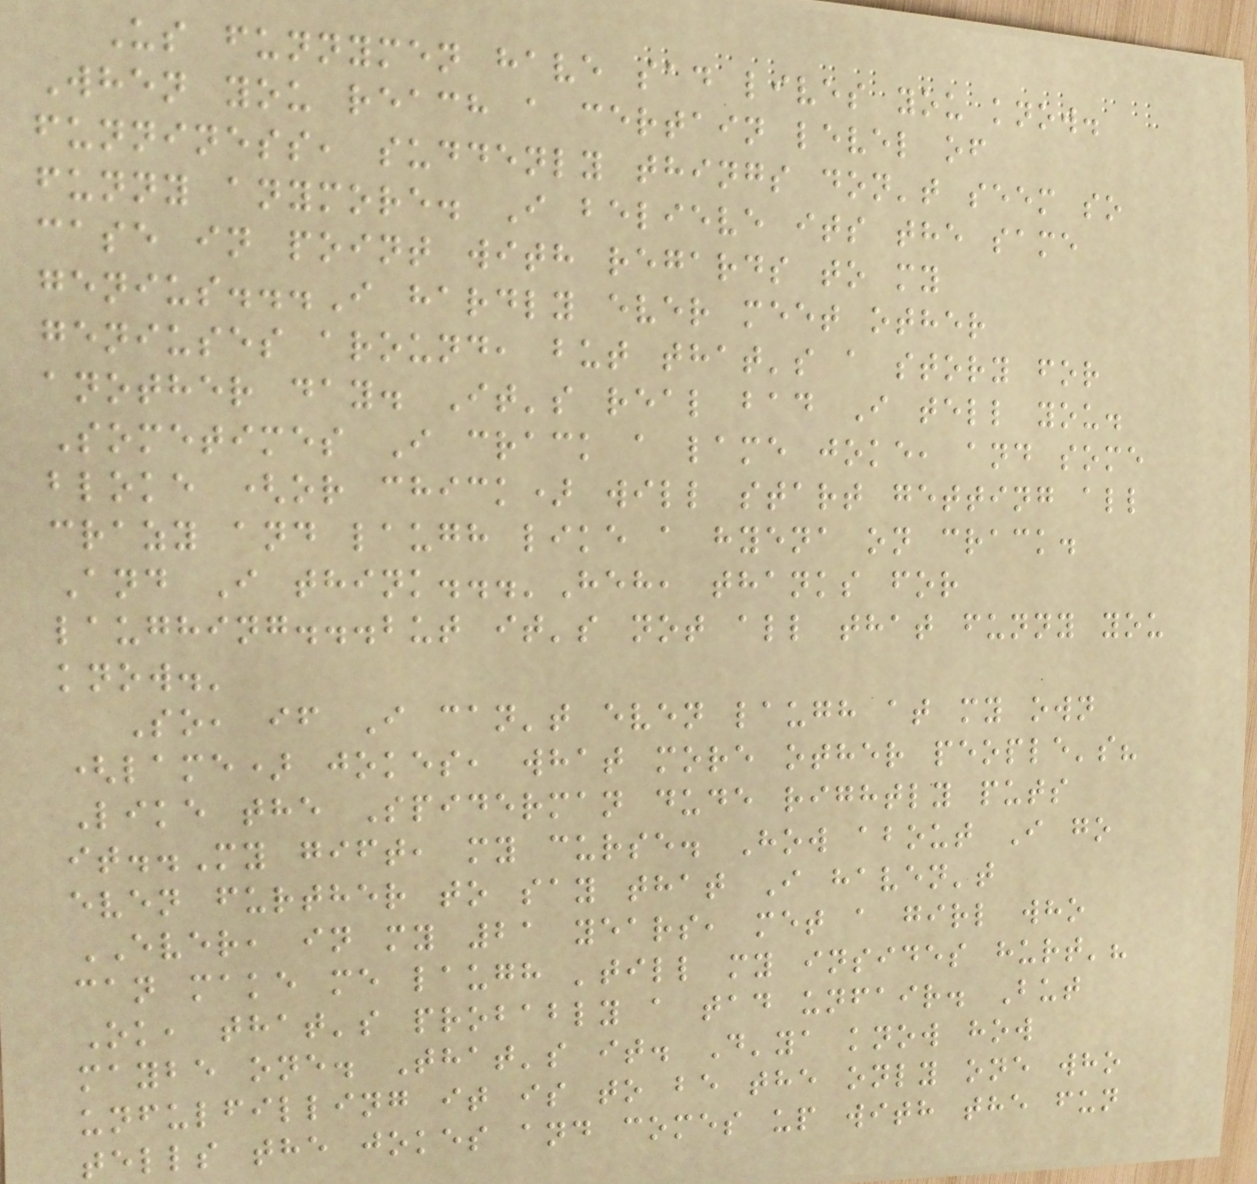Us funnymen have sad lives you know.
When you reach a certain level of
funniness, suddenly things don't seem so
funny anymore. I believe its the same
case in point with regards to my
genius...I hardly ever meet other
geniuses around, but that's a story for
another day. It's real bad I tell you.
Sometimes I crack a lame joke, and some
bloke (or chick) will start getting all
crazy and laugh like a hyena on crack.
And I think...'Heh, thanks for
laughing...but it's not all that funny you
know.'
So, if I can't even laugh at my own
(lame) jokes, what more other people's?
Like the Spiderman dude rightly puts
it..My gift, my curse. How about I go
even further to say that I haven't
EVER, in my 21 years, met a girl who
can make me laugh 'till my insides hurt'?
Ok, that's probably a tad unfair. But
maybe one. That's it. D'ya know how
unfulfilling it is to be the only one who
tells the jokes and comes up with the fun
